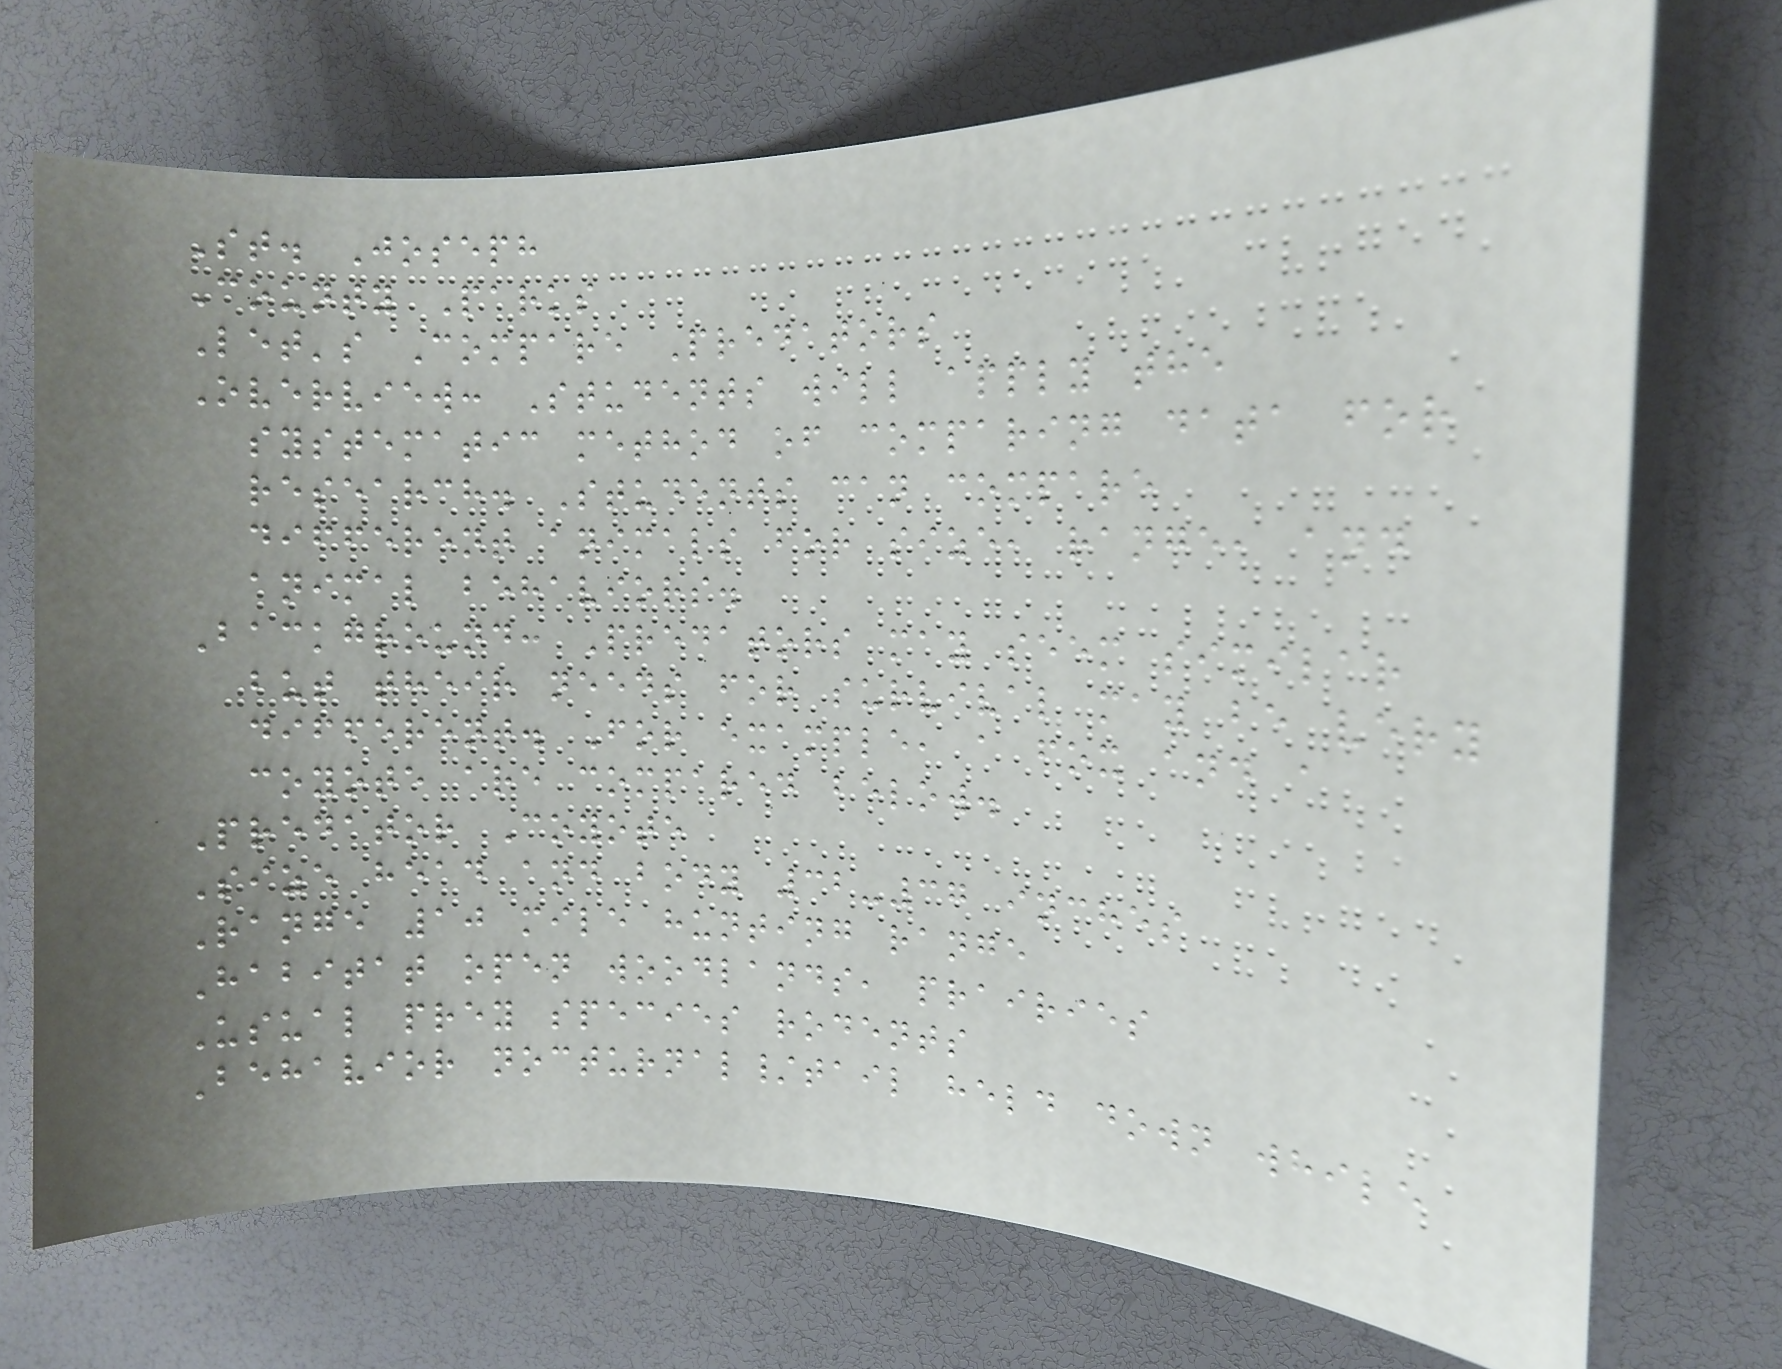St. Joseph
County Parks
Let's Compare Predators
Overview: Students will apply the
systematic method of comparing data for
research. Students can compare
different animals for size, range, and
animal behaviors.
Background: Predators may seem similar
but their needs for survival may be very
different. For example, a fox and a
coyote are compared below.
Predator Coyote
Size head and body 32-37 inches
Range 10 mile hunting range
Habitat open woodlands, prairies
Usual prey species rodents
Behavior nocturnal/tail held down while
